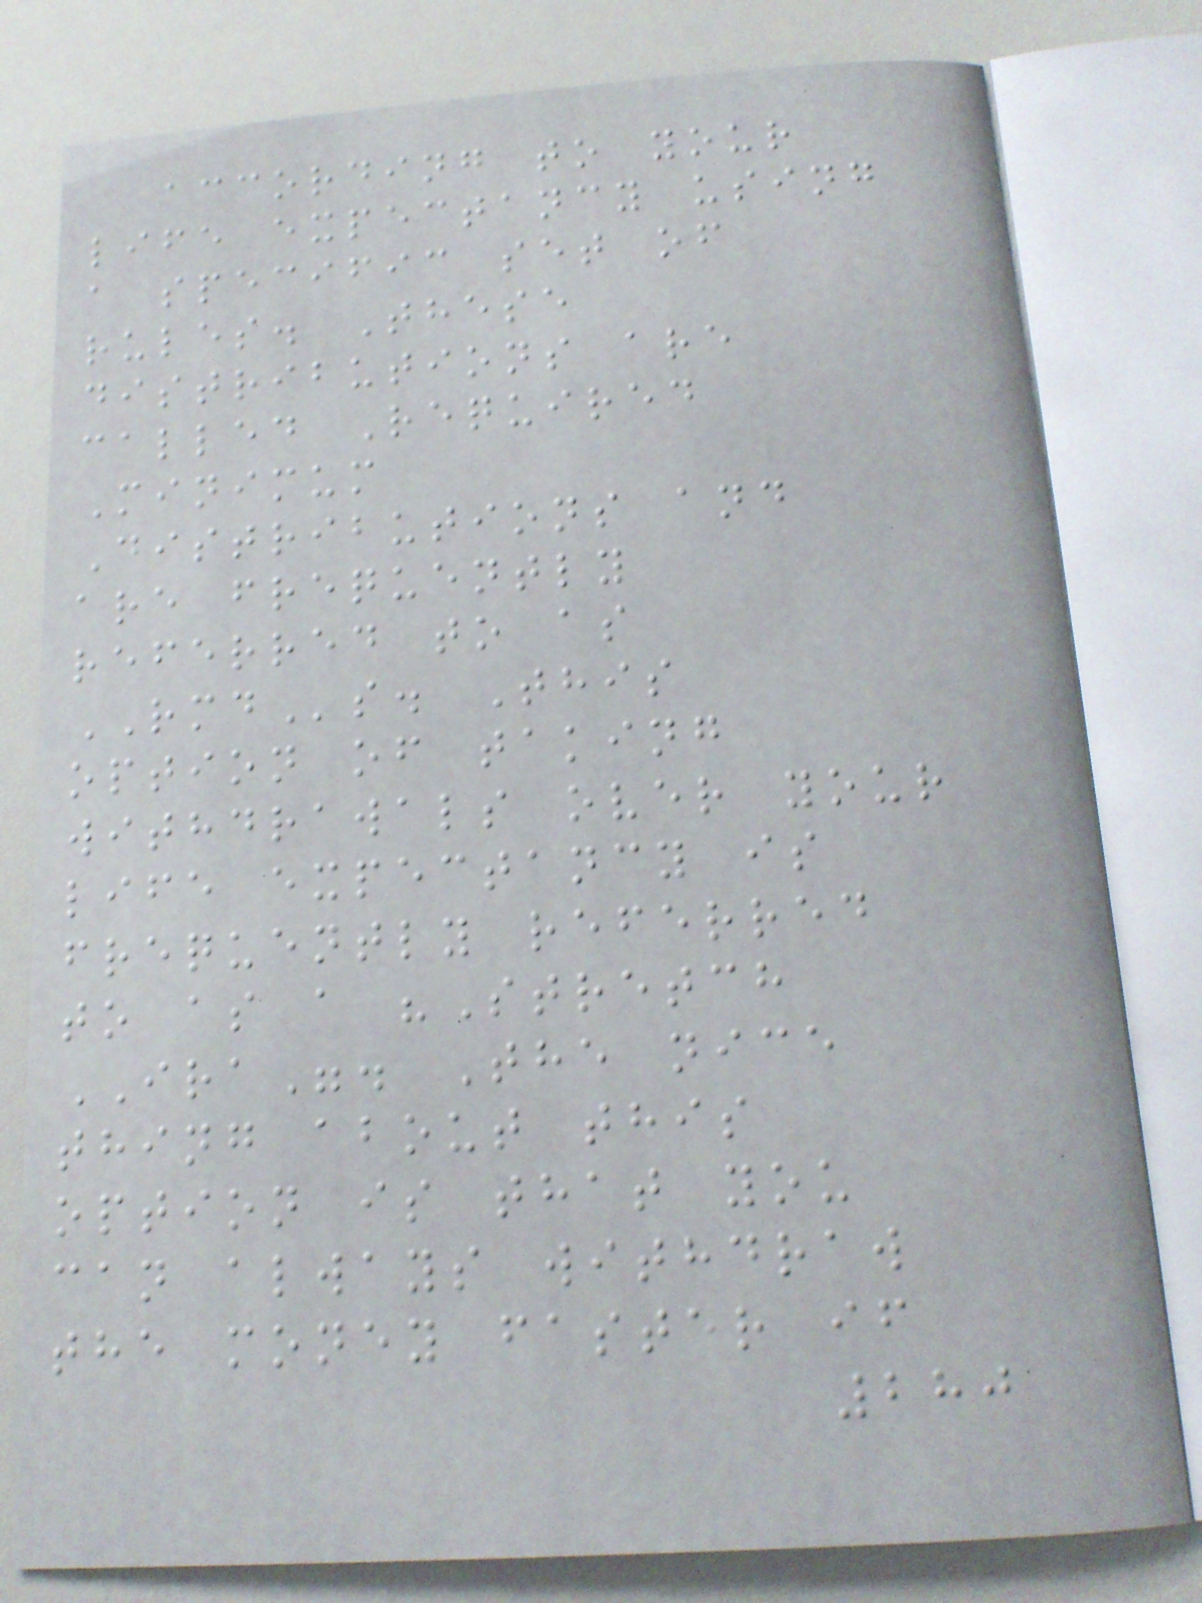according to your
life expectancy using
a specific set of
rules. These
distributions are
called Required
Minimum
Distributions and
are frequently
referred to as
RMDs. This
option of taking
withdrawals over your
life expectancy is
frequently referred
to as a "Stretch
IRA". The nice
thing about this
option is that you
can always withdraw
the money faster if
280
